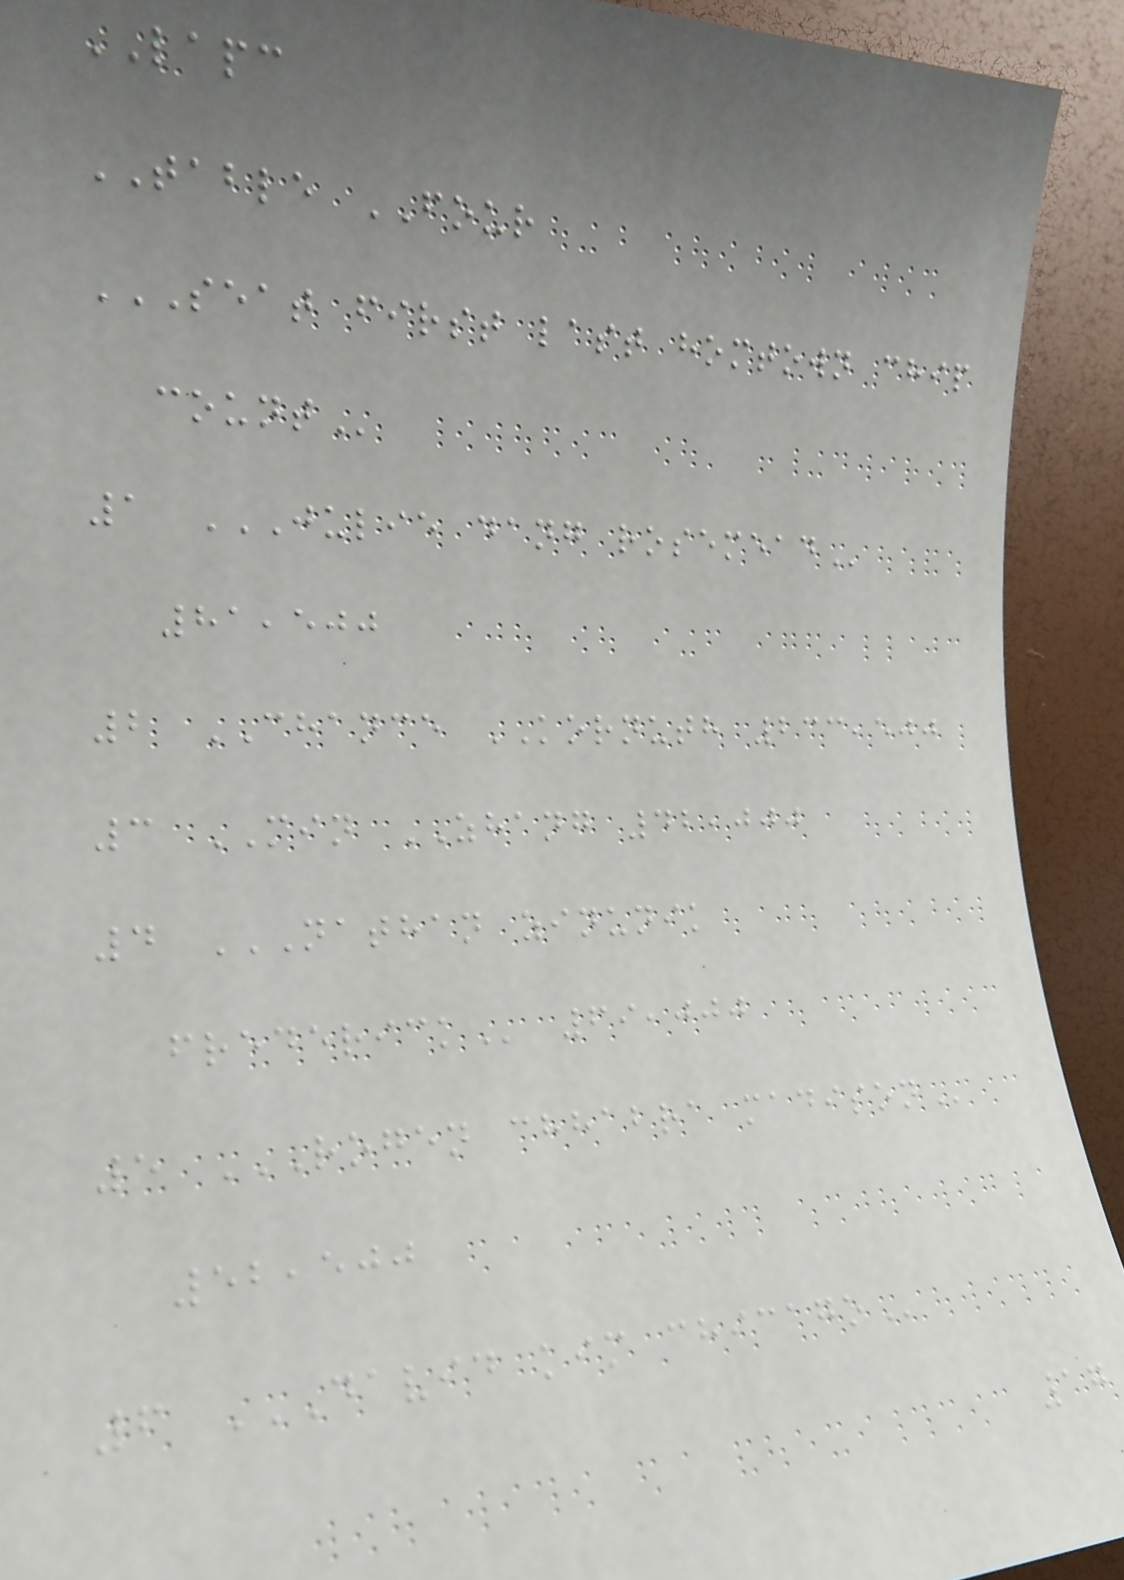LAPC
TABLE FOUR
SEAT FIRST LAST HOMTOWN CHIP
COUNT
1 JULIE DANG ROSEMEAD
81,500
2 CHANCE KORNUTH 233,500
3 MIN ZHANG 42,000
4 NATHAN ZINUNIK
FREDERICK 69,000
5 ROGEN CHHABRA MADISON
52,500
6 DAVID KIM CHICAGO
17
